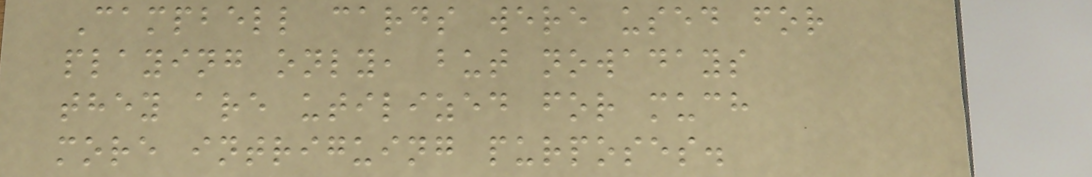Campbell cards were used for
playing only, but nowadays
they are utilized for much
more intriguing purposes.
